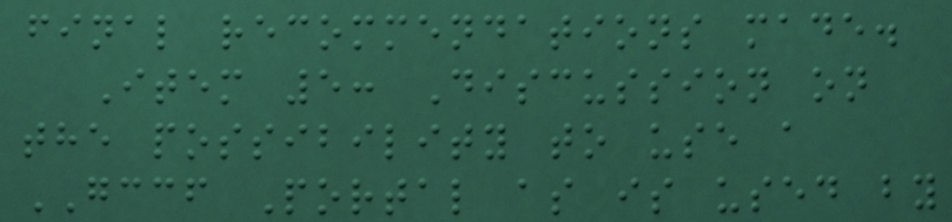final recommendations made.
Item 5: Discussion on
the possibility to use a
GCCF Portal as is used by
